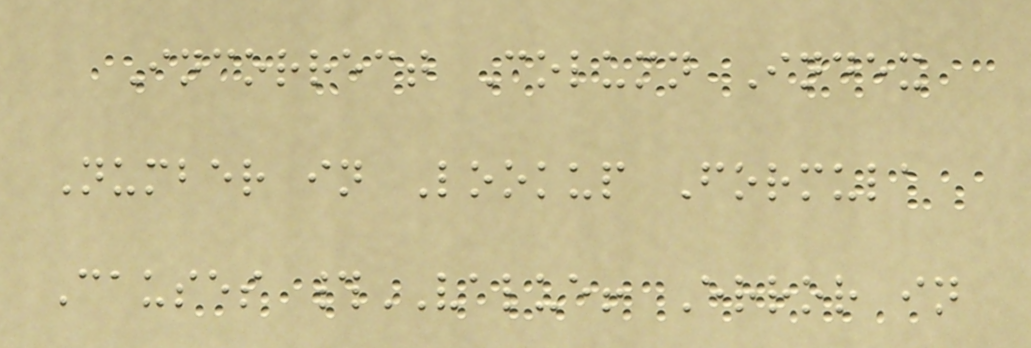Incorrect Column Index
Number in Lookup Formula
Causes #VALUE! Error in
